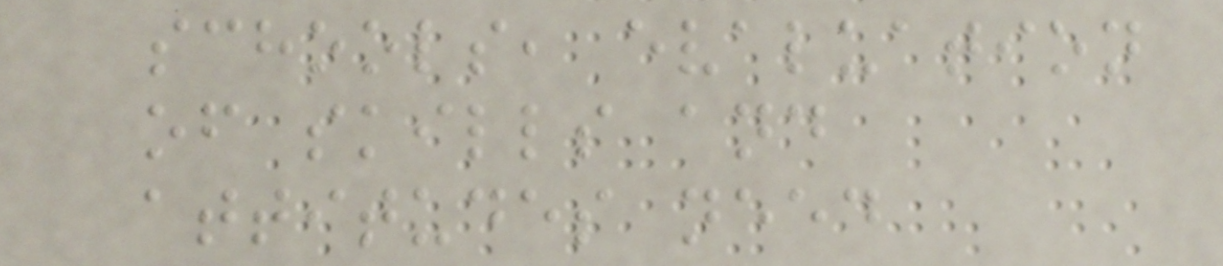schools, evaluation
of skills and
attitudes need
